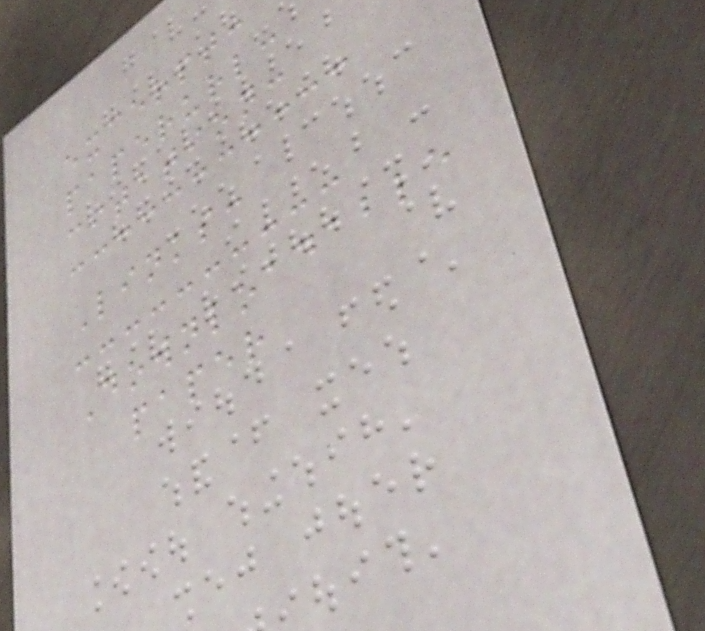excerpt:
paperurl:
citation:
Links:
Downloadable
paper
